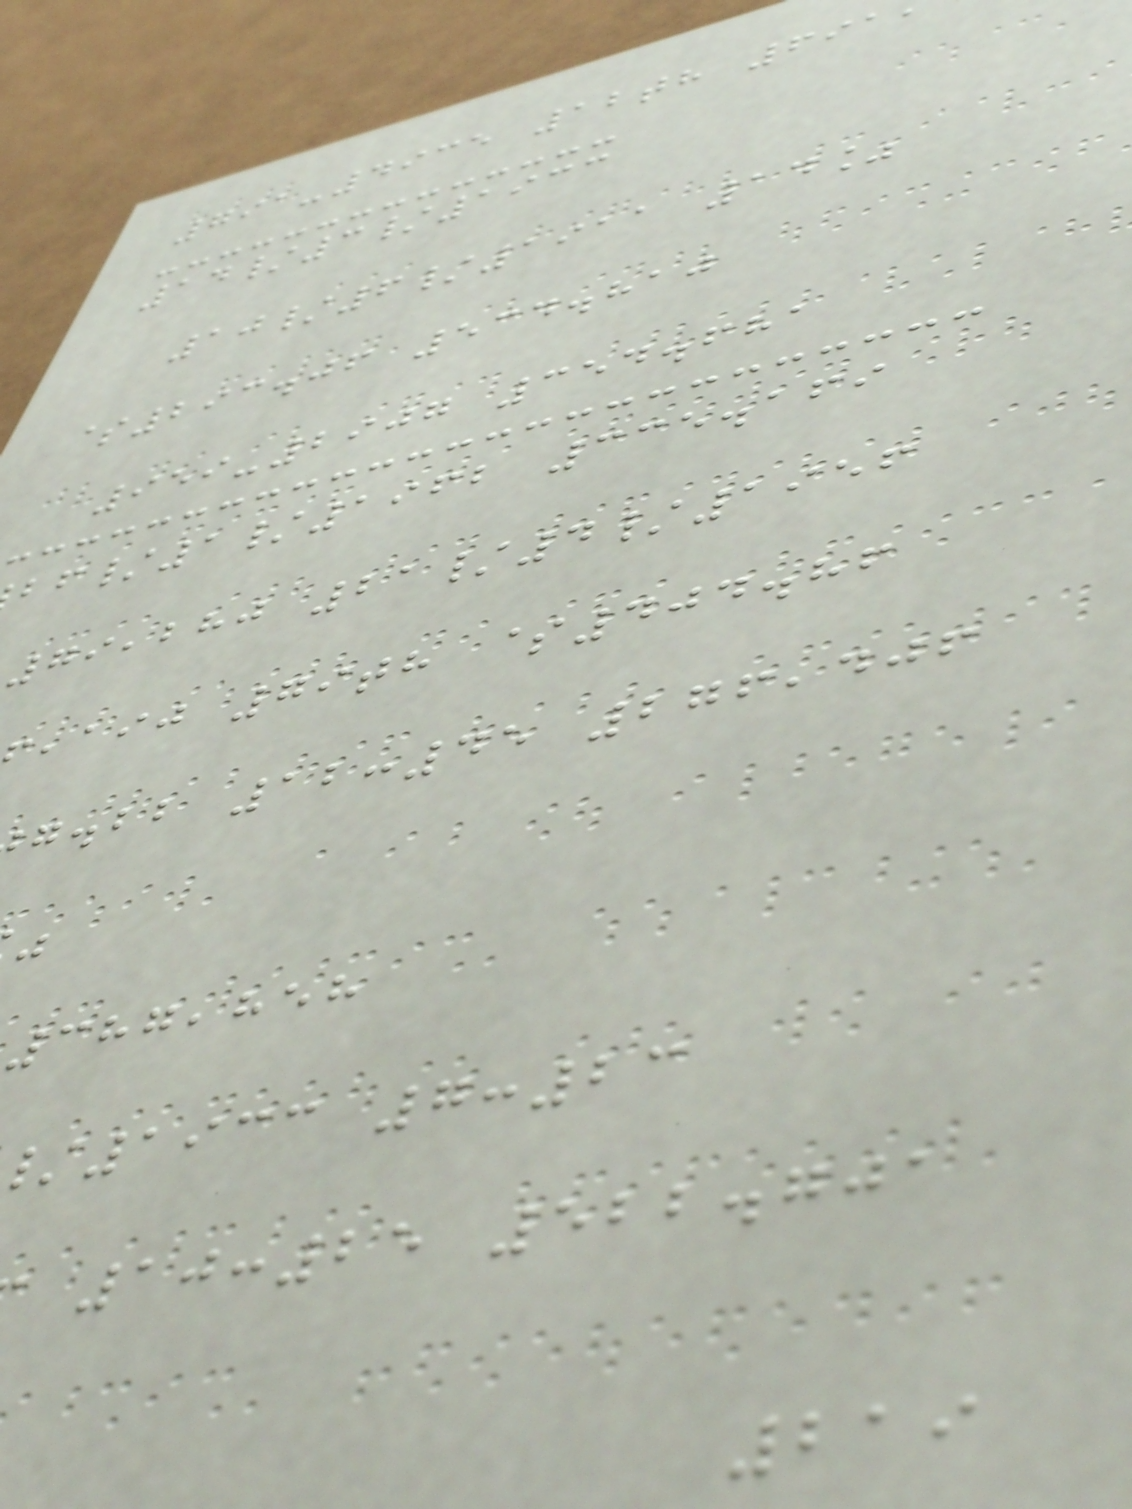791-4935 12th 691
14/3/1933
10/6/1911 14%
$293.06 534.810
959-2907 354.681
/1/1962 335.169
79,280 21/4/1956
,aij 79th $404.86
g.bb 12:45 276,406
387,858
1933 7:23
10:25 522.701
219
